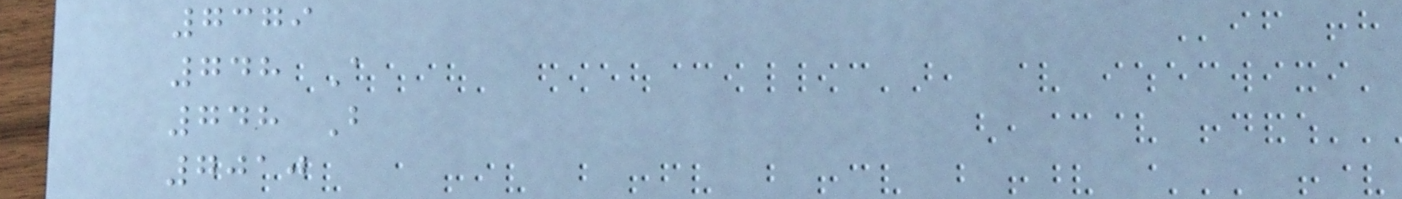7379
748 A
748 B
7010
